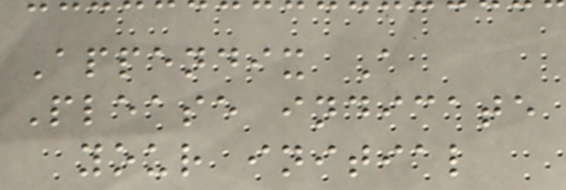Appendix A
Please indicate
your initial
